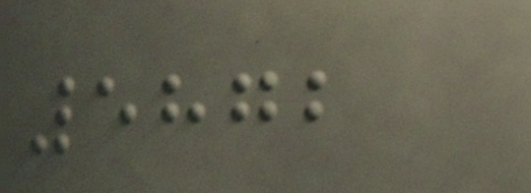5872
